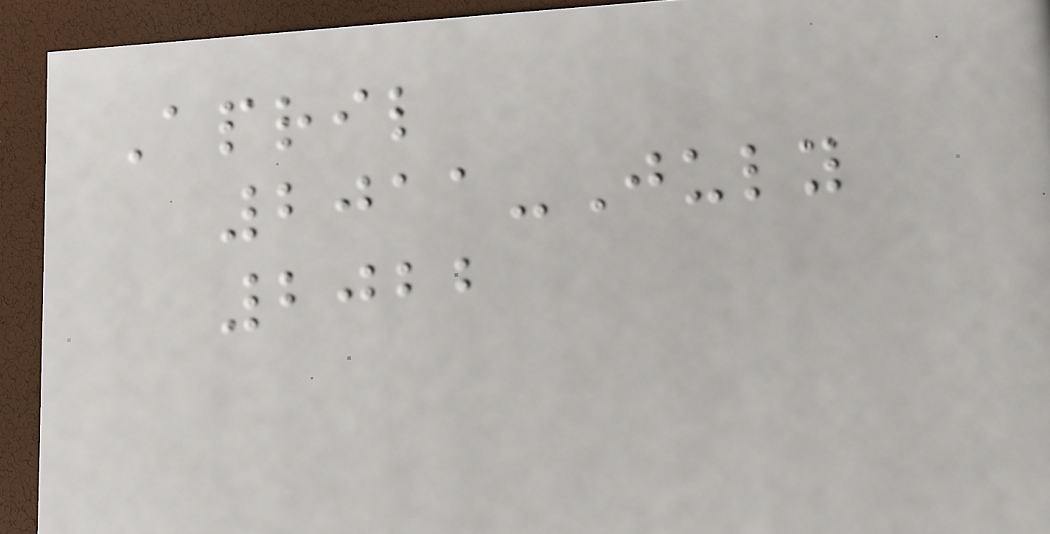April
2011-July
2022
